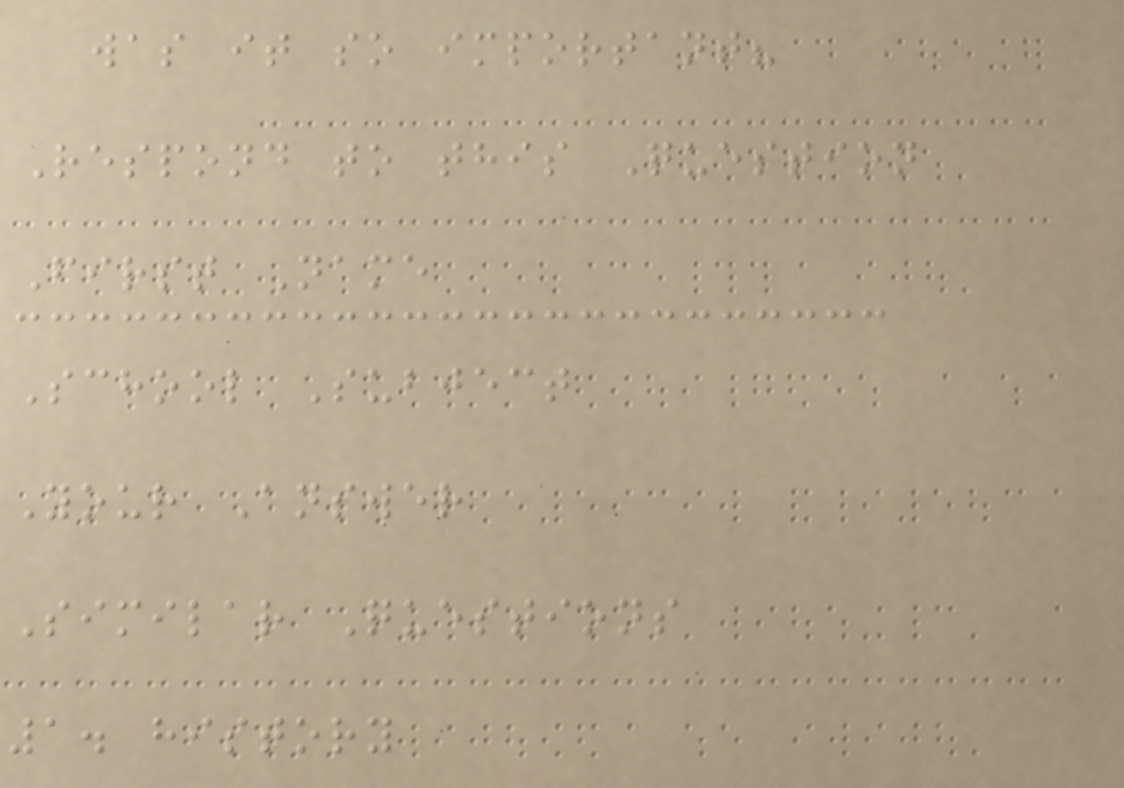was it so important?
Respond to this Question
First Name
School Subject
Your Answer
Similar Questions
1. history
